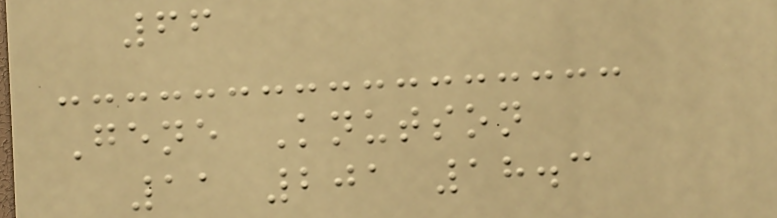66
Gene Knutson
11 201 18.3
